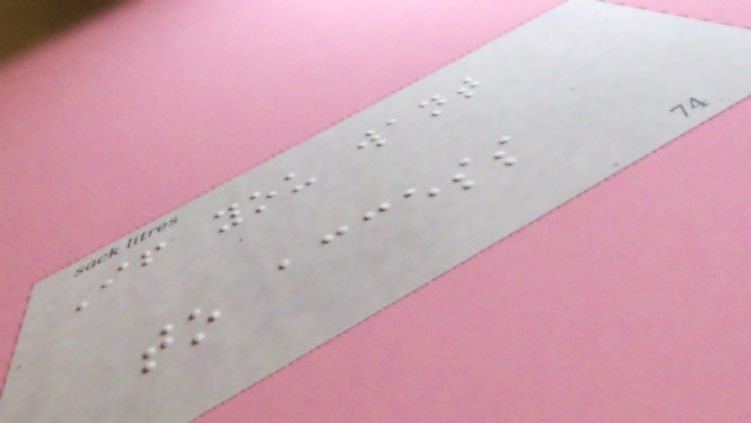If you want
to access
